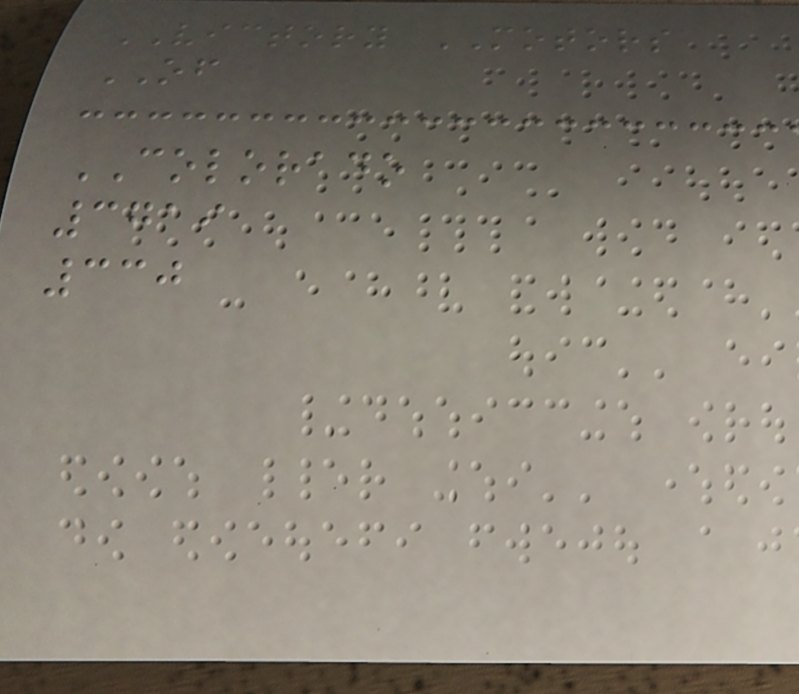VICTORY MOTORS
OF
COLORADO
3719
330
